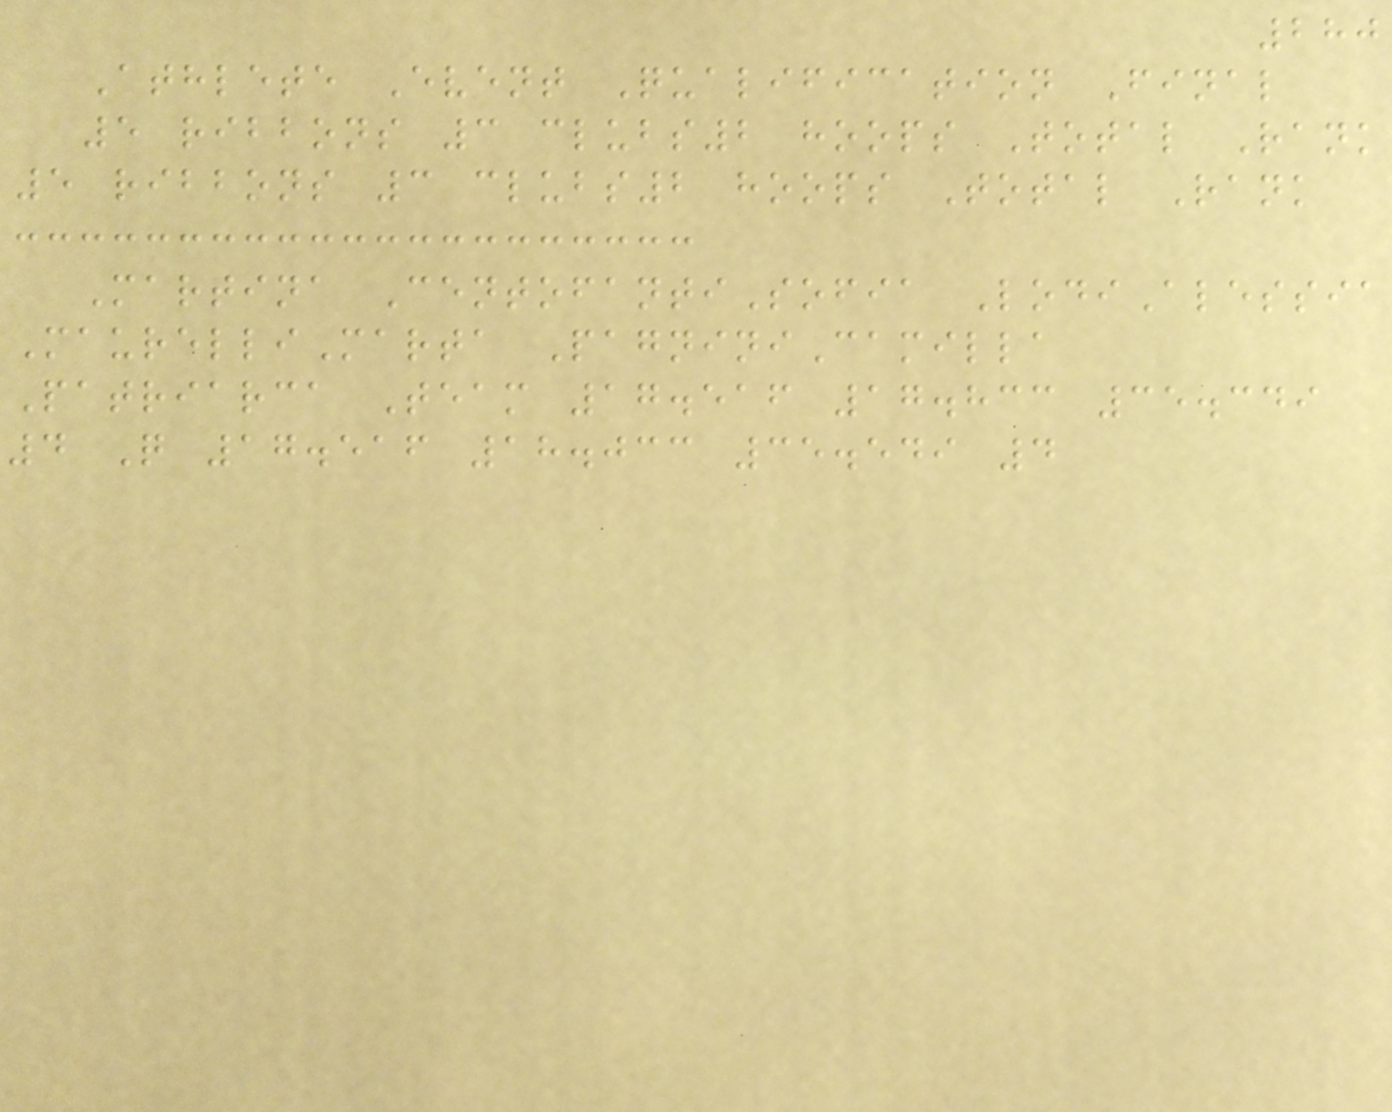280
Athlete Event Qualification Final
5 ribbons 3 clubs2 hoops Total Rank
5 ribbons 3 clubs2 hoops Total Rank
Martina CentofantiSofia LodiAlessia
MaurelliMarta PagniniCamilla
Patriarca Team 17.516 17.833 35.349
4 Q 17.516 18.033 35.549 4
